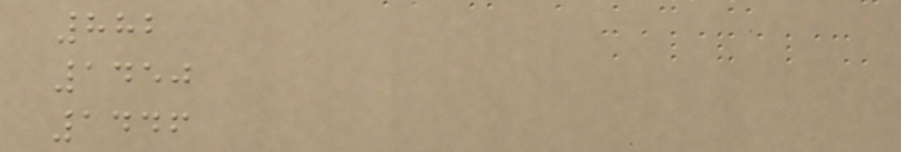882
1450
1446
